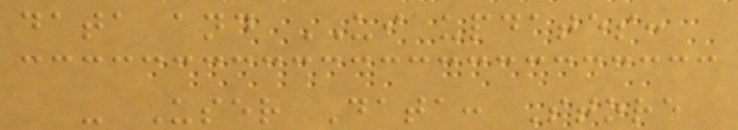data and UI updates:
- User Data: Store
